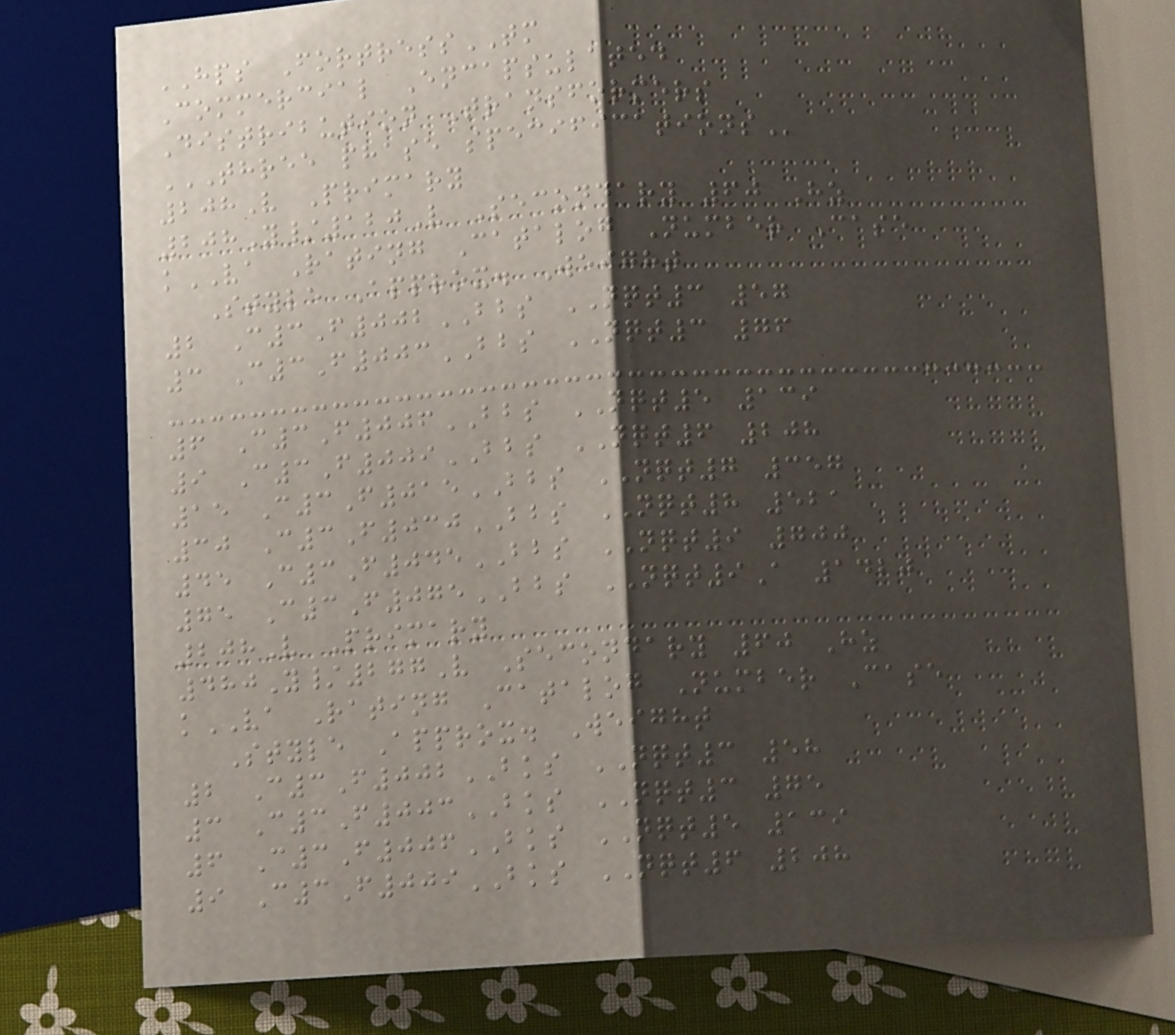HPS FortressTM
Commercial Encapsulated
Distribution Transformers
THREE PHASE SPECIFICATIONS
208V Primary
208Y/120V Secondary 60 Hz
kVA Rating Catalog Number Case
Style Approx. Weight
2 C3F002BBS NQT3 57
3 C3F003BBS NQT3 76
6 C3F006BBS NQT5 139
9 C3F009BBS NQT6 208
15 C3F015BBS NQT7 357
30 C3F030BBS NQT8 521
45 C3F045BBS NQT9 700
75 C3F075BBS NQT9A 1420
208V Primary
480Y/277V Secondary 60 Hz
kVA Rating Catalog Number Case
Style Approx. Weight
2 C3F002BKS NQT3 58
3 C3F003BKS NQT3 75
6 C3F006BKS NQT5 139
9 C3F009BKS NQT6 208
